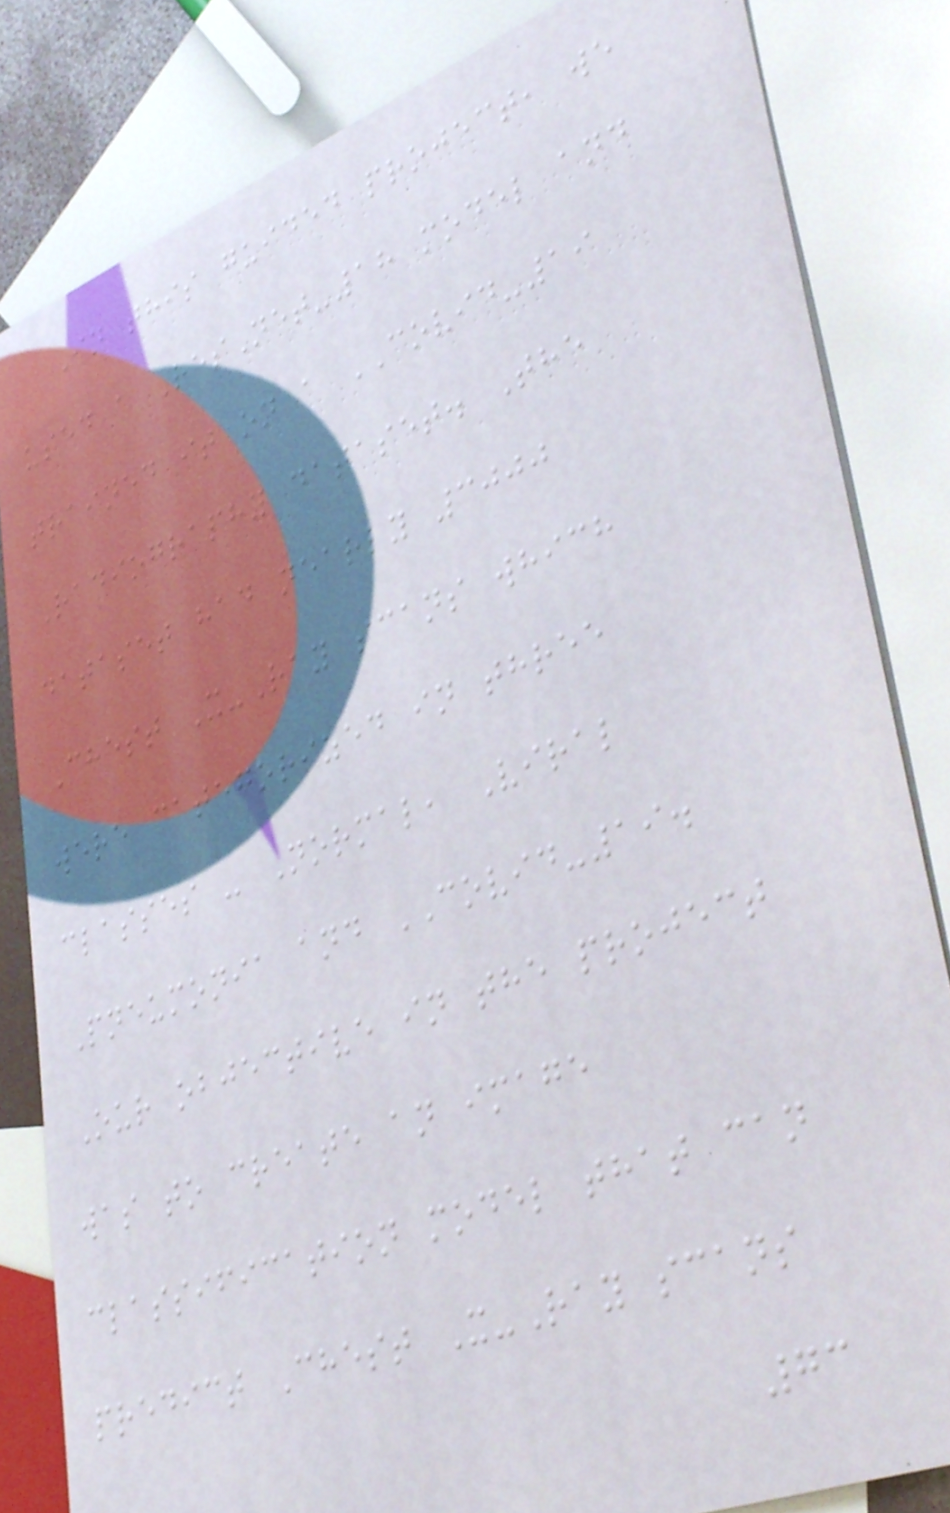In this guided project, we
used a ResNet-18 model and
trained it on a COVID-19
Radiography dataset. The
dataset had nearly 3000
Chest X-Ray scans which
were categorized in three
classes - Normal, Viral
Pneumonia and COVID-19.
Our objective in the project
was to create an image
classification model that can
predict Chest X-Ray scans
73
